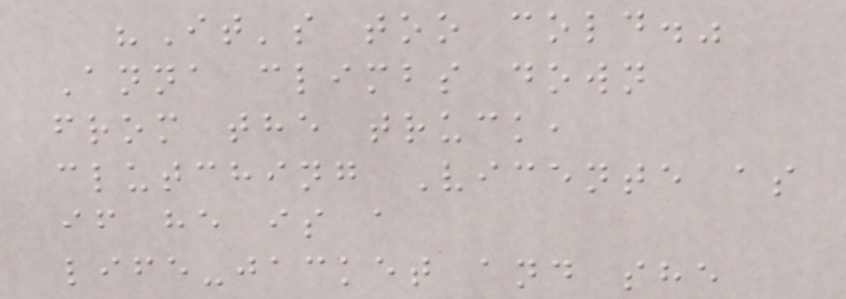"It's too cold."
Anna climbs down
from the truck,
clutching Vicente as
if he is a
life-jacket and she
